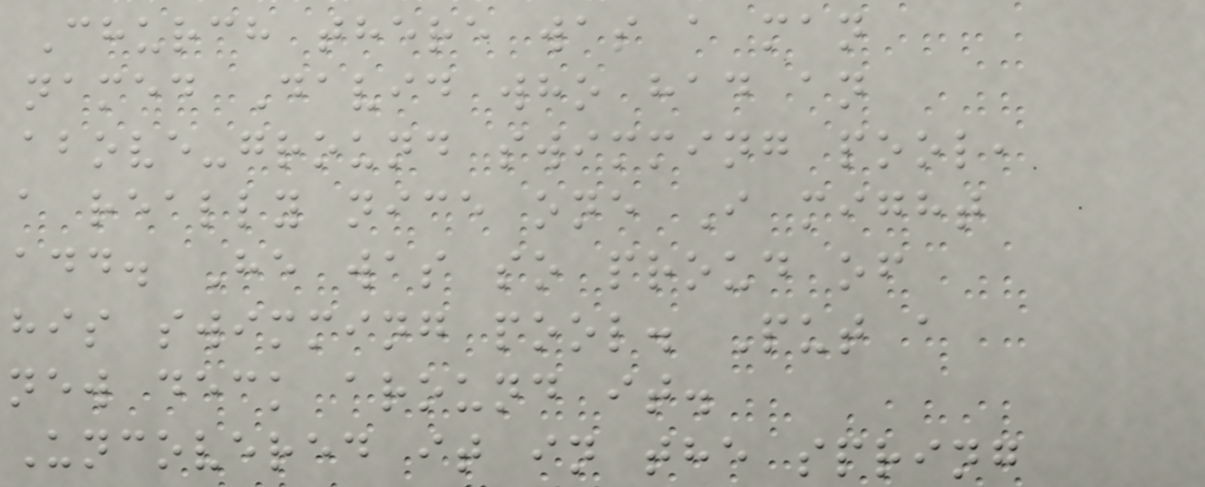Church there was a man
named David who had an
above-ground swimming pool,
a really nice one I might
add. He was so proud of
his swimming pool. Put a
new deck around it.
Uncovered it in the spring
